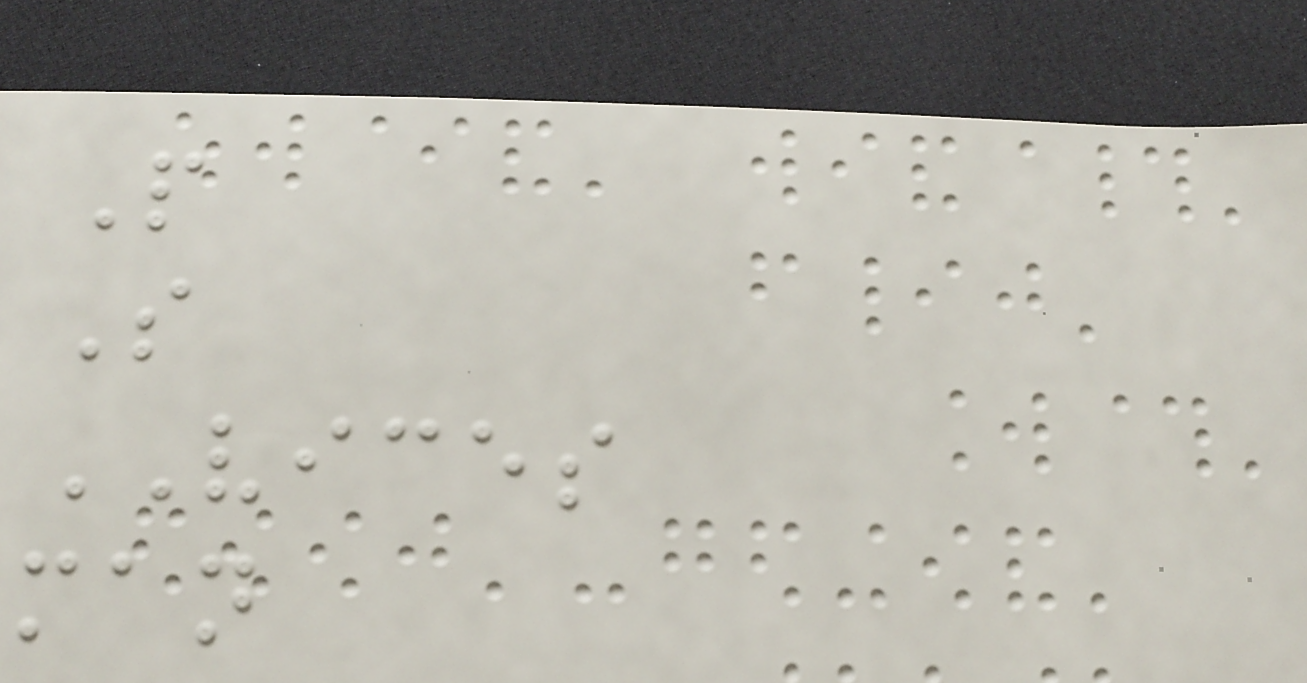P
S
VICES
man
